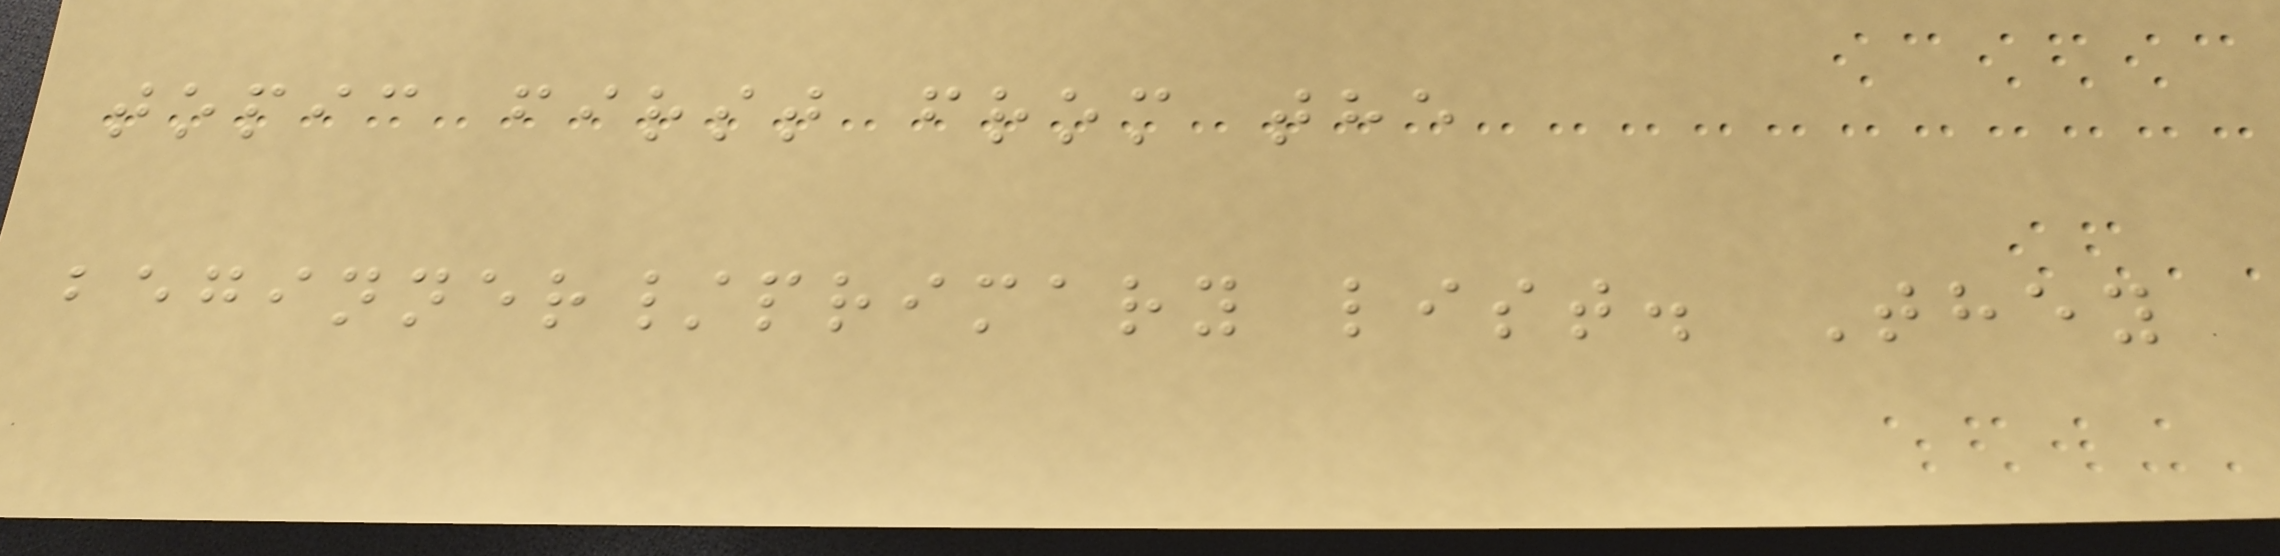topic first from the
beginner/primary list. They
